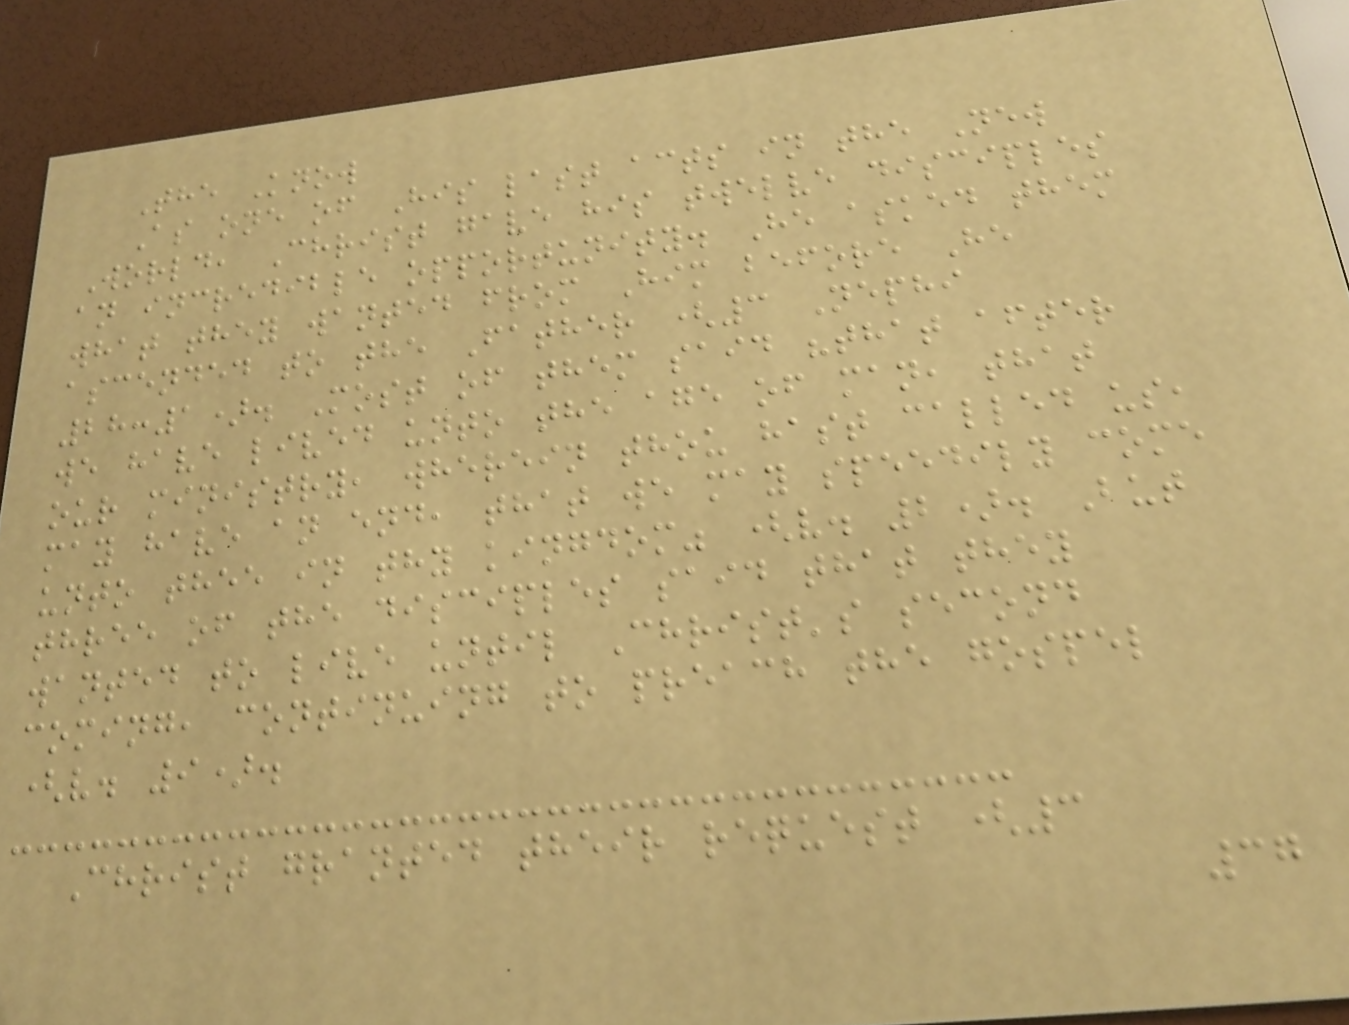The Know
As one of His last acts in the New
World, Christ gave his twelve disciples
an incredible opportunity. He asked them
what they wanted from Him before He
ascended to the Father (3 Nephi
28:1). Most of them said "that after
we have lived unto the age of man, that
our ministry, wherein thou hast called us,
may have an end, that we may speedily come
unto thee in thy kingdom" (v. 2). But
three of the disciples said that they
wanted to live until Christ's second
coming, continuing to preach the gospel
(v. 9).
Christ granted their request (3
37
